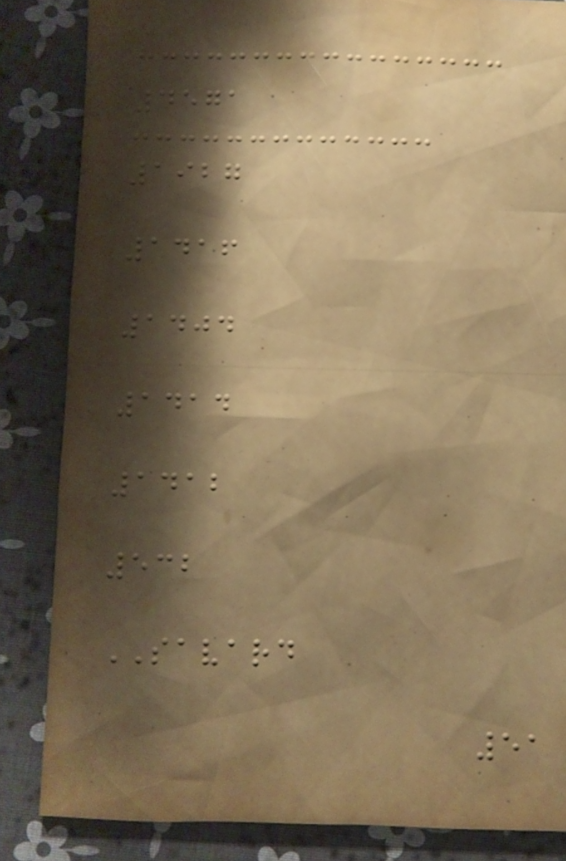4571
1927
1416
1404
1414
1412
532
SAVARD
51
